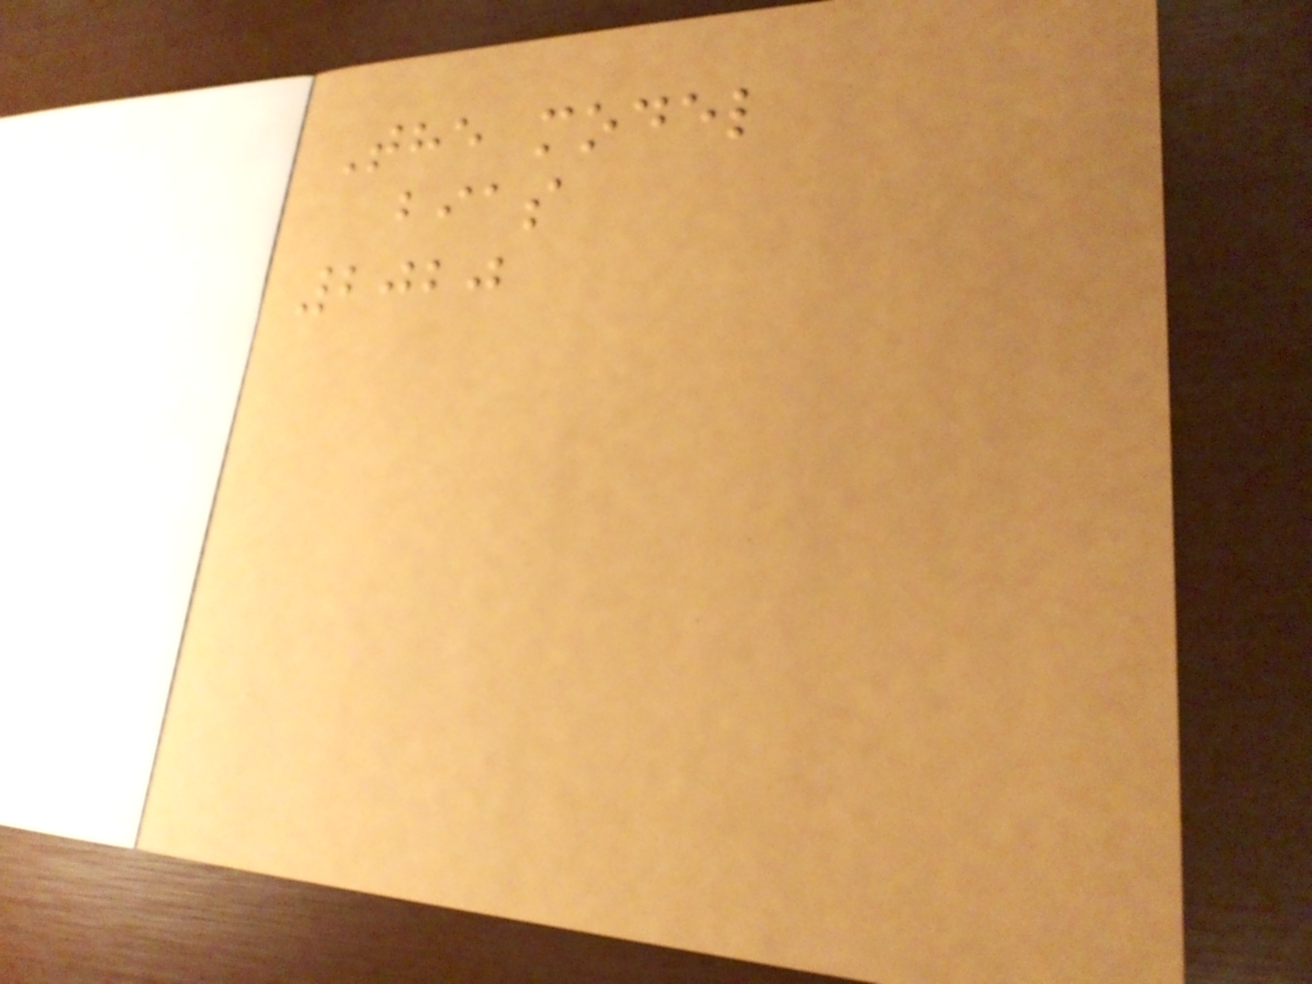The model
bias
2020
